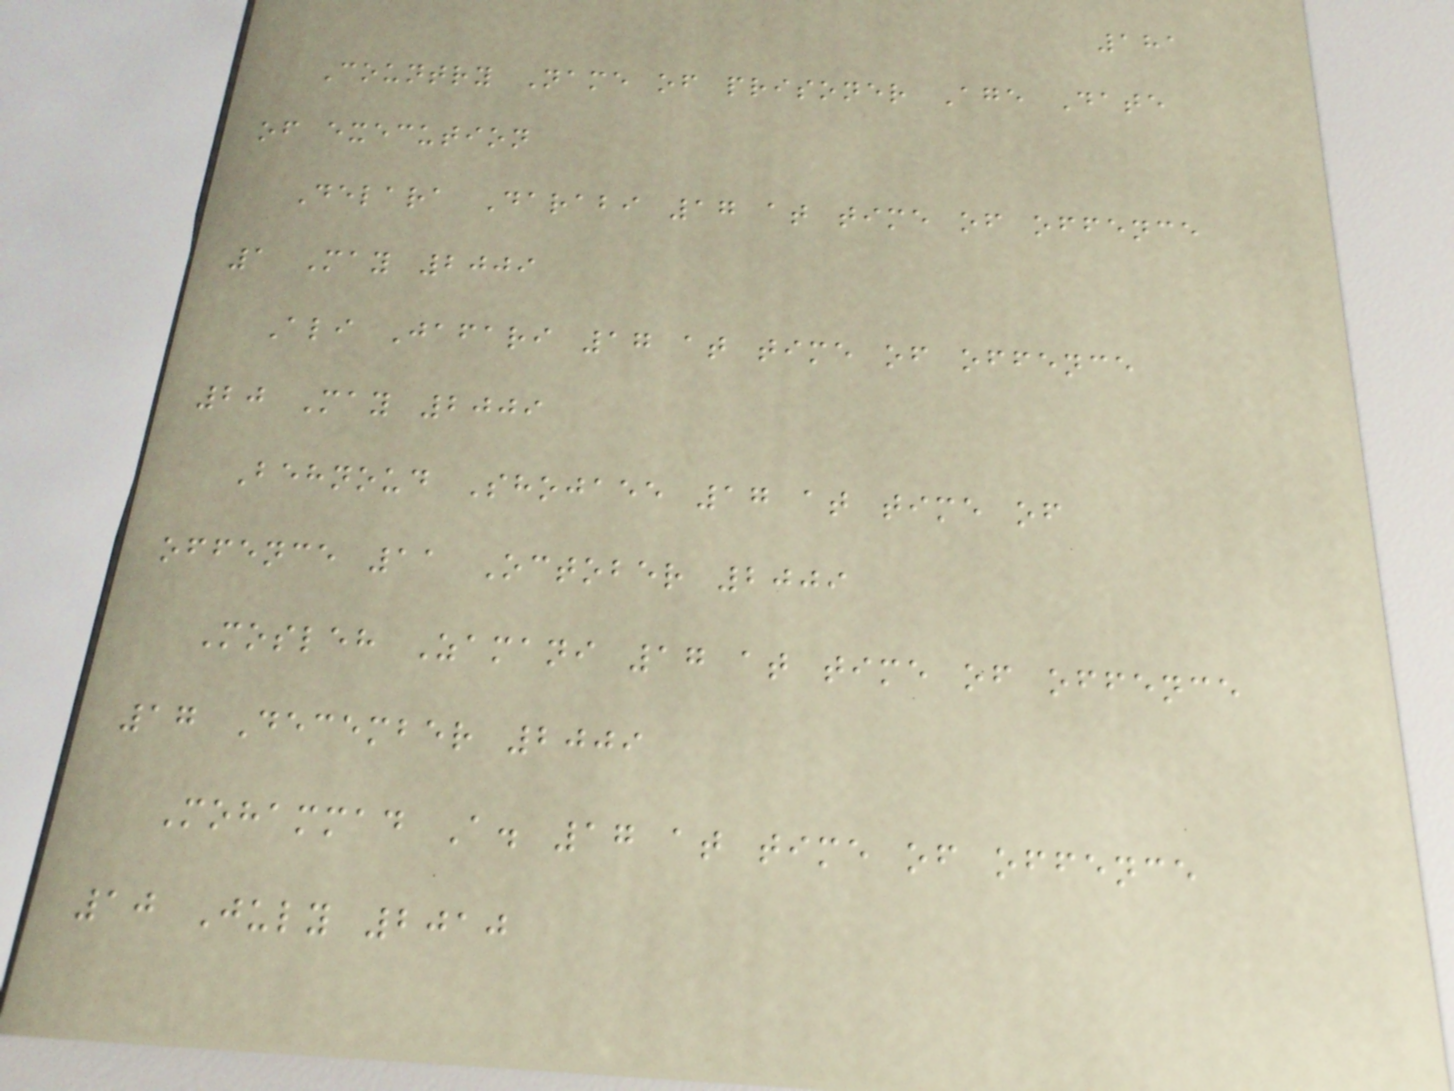181
Country Name of prisoner Age Date
of execution
Delara Darabi 17 at time of offence
1 May 2009
Ali Jafari 17 at time of offence
20 May 2009
Behnoud Shojaee 17 at time of
offence 11 October 2009
Mosleh Zamani 17 at time of offence
17 December 2009
Mohammad A. 17 at time of offence
10 July 2010
